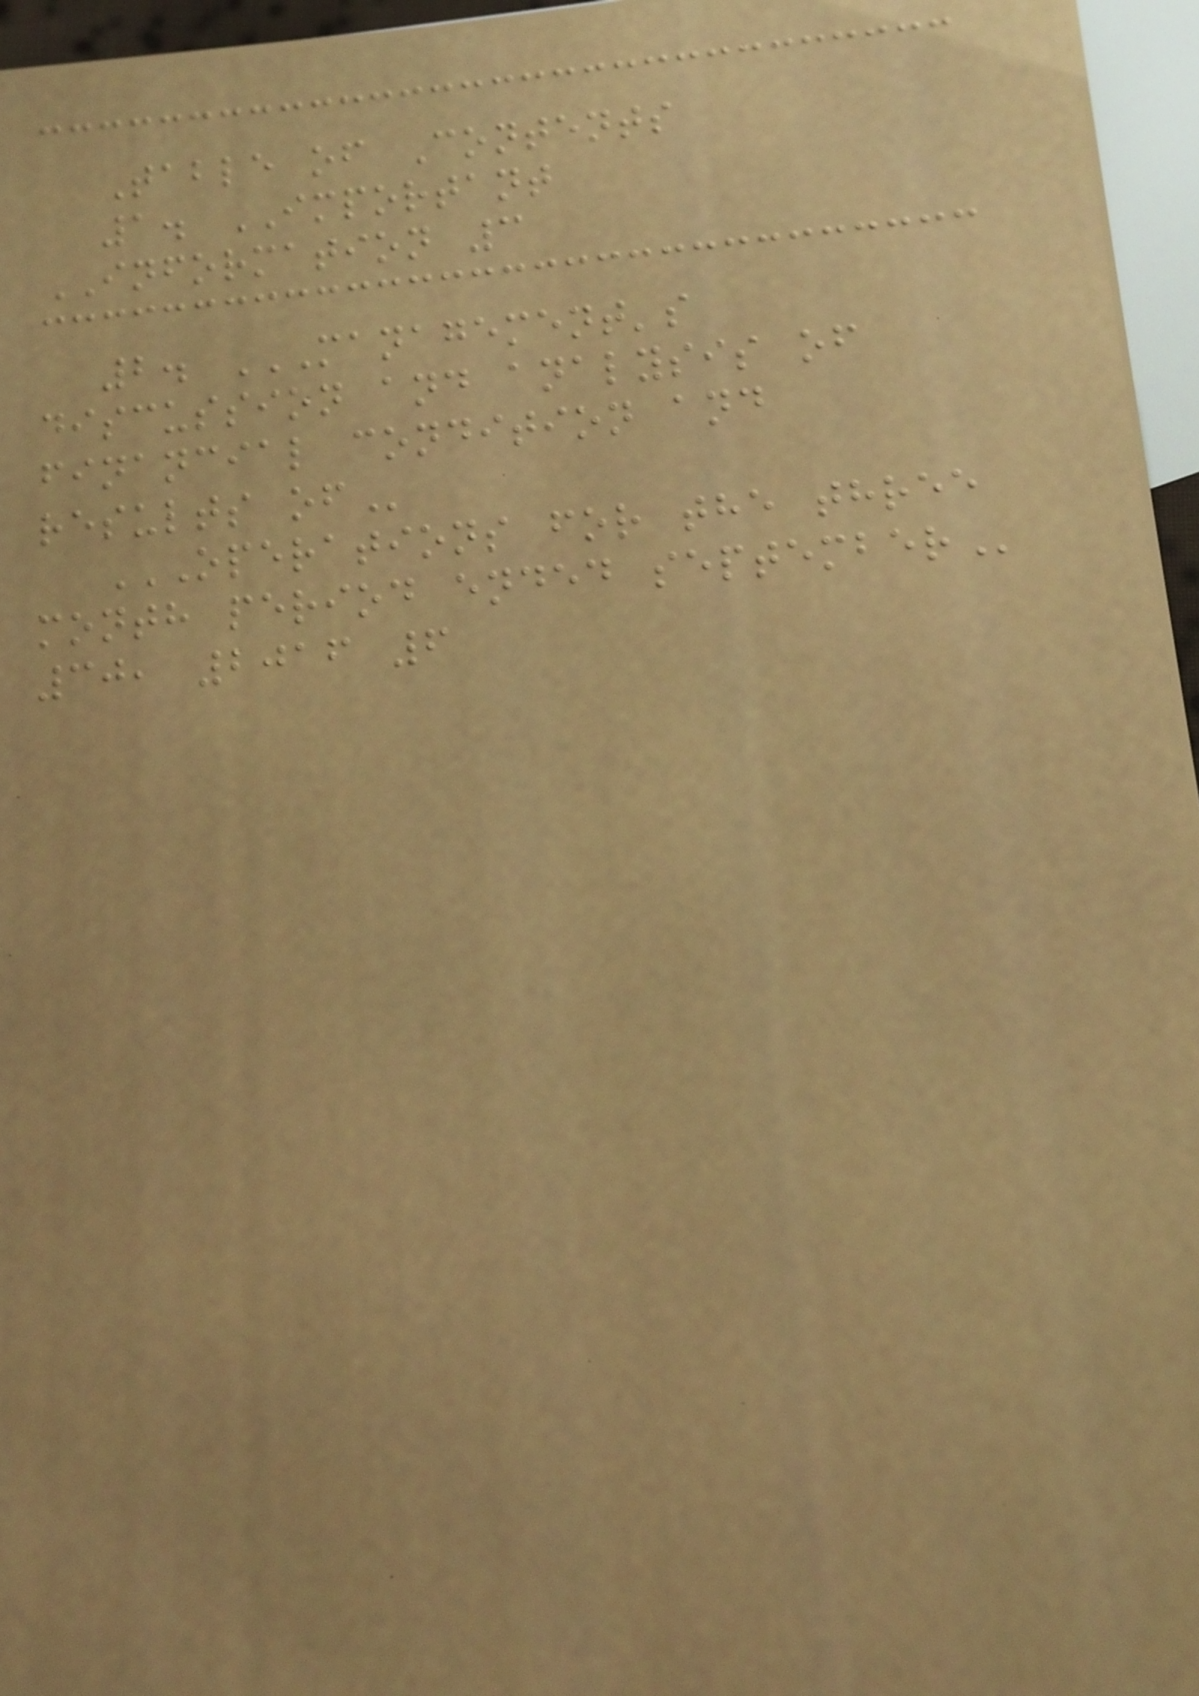Table of Contents
1. IMPORTANT
INFORMATION 3
2. MANAGEMENT'S
DISCUSSION AND ANALYSIS OF
FINANCIAL CONDITION AND
RESULTS OF
OPERATIONS FOR THE THREE
MONTH PERIOD ENDED SEPTEMBER
30, 2016 6
